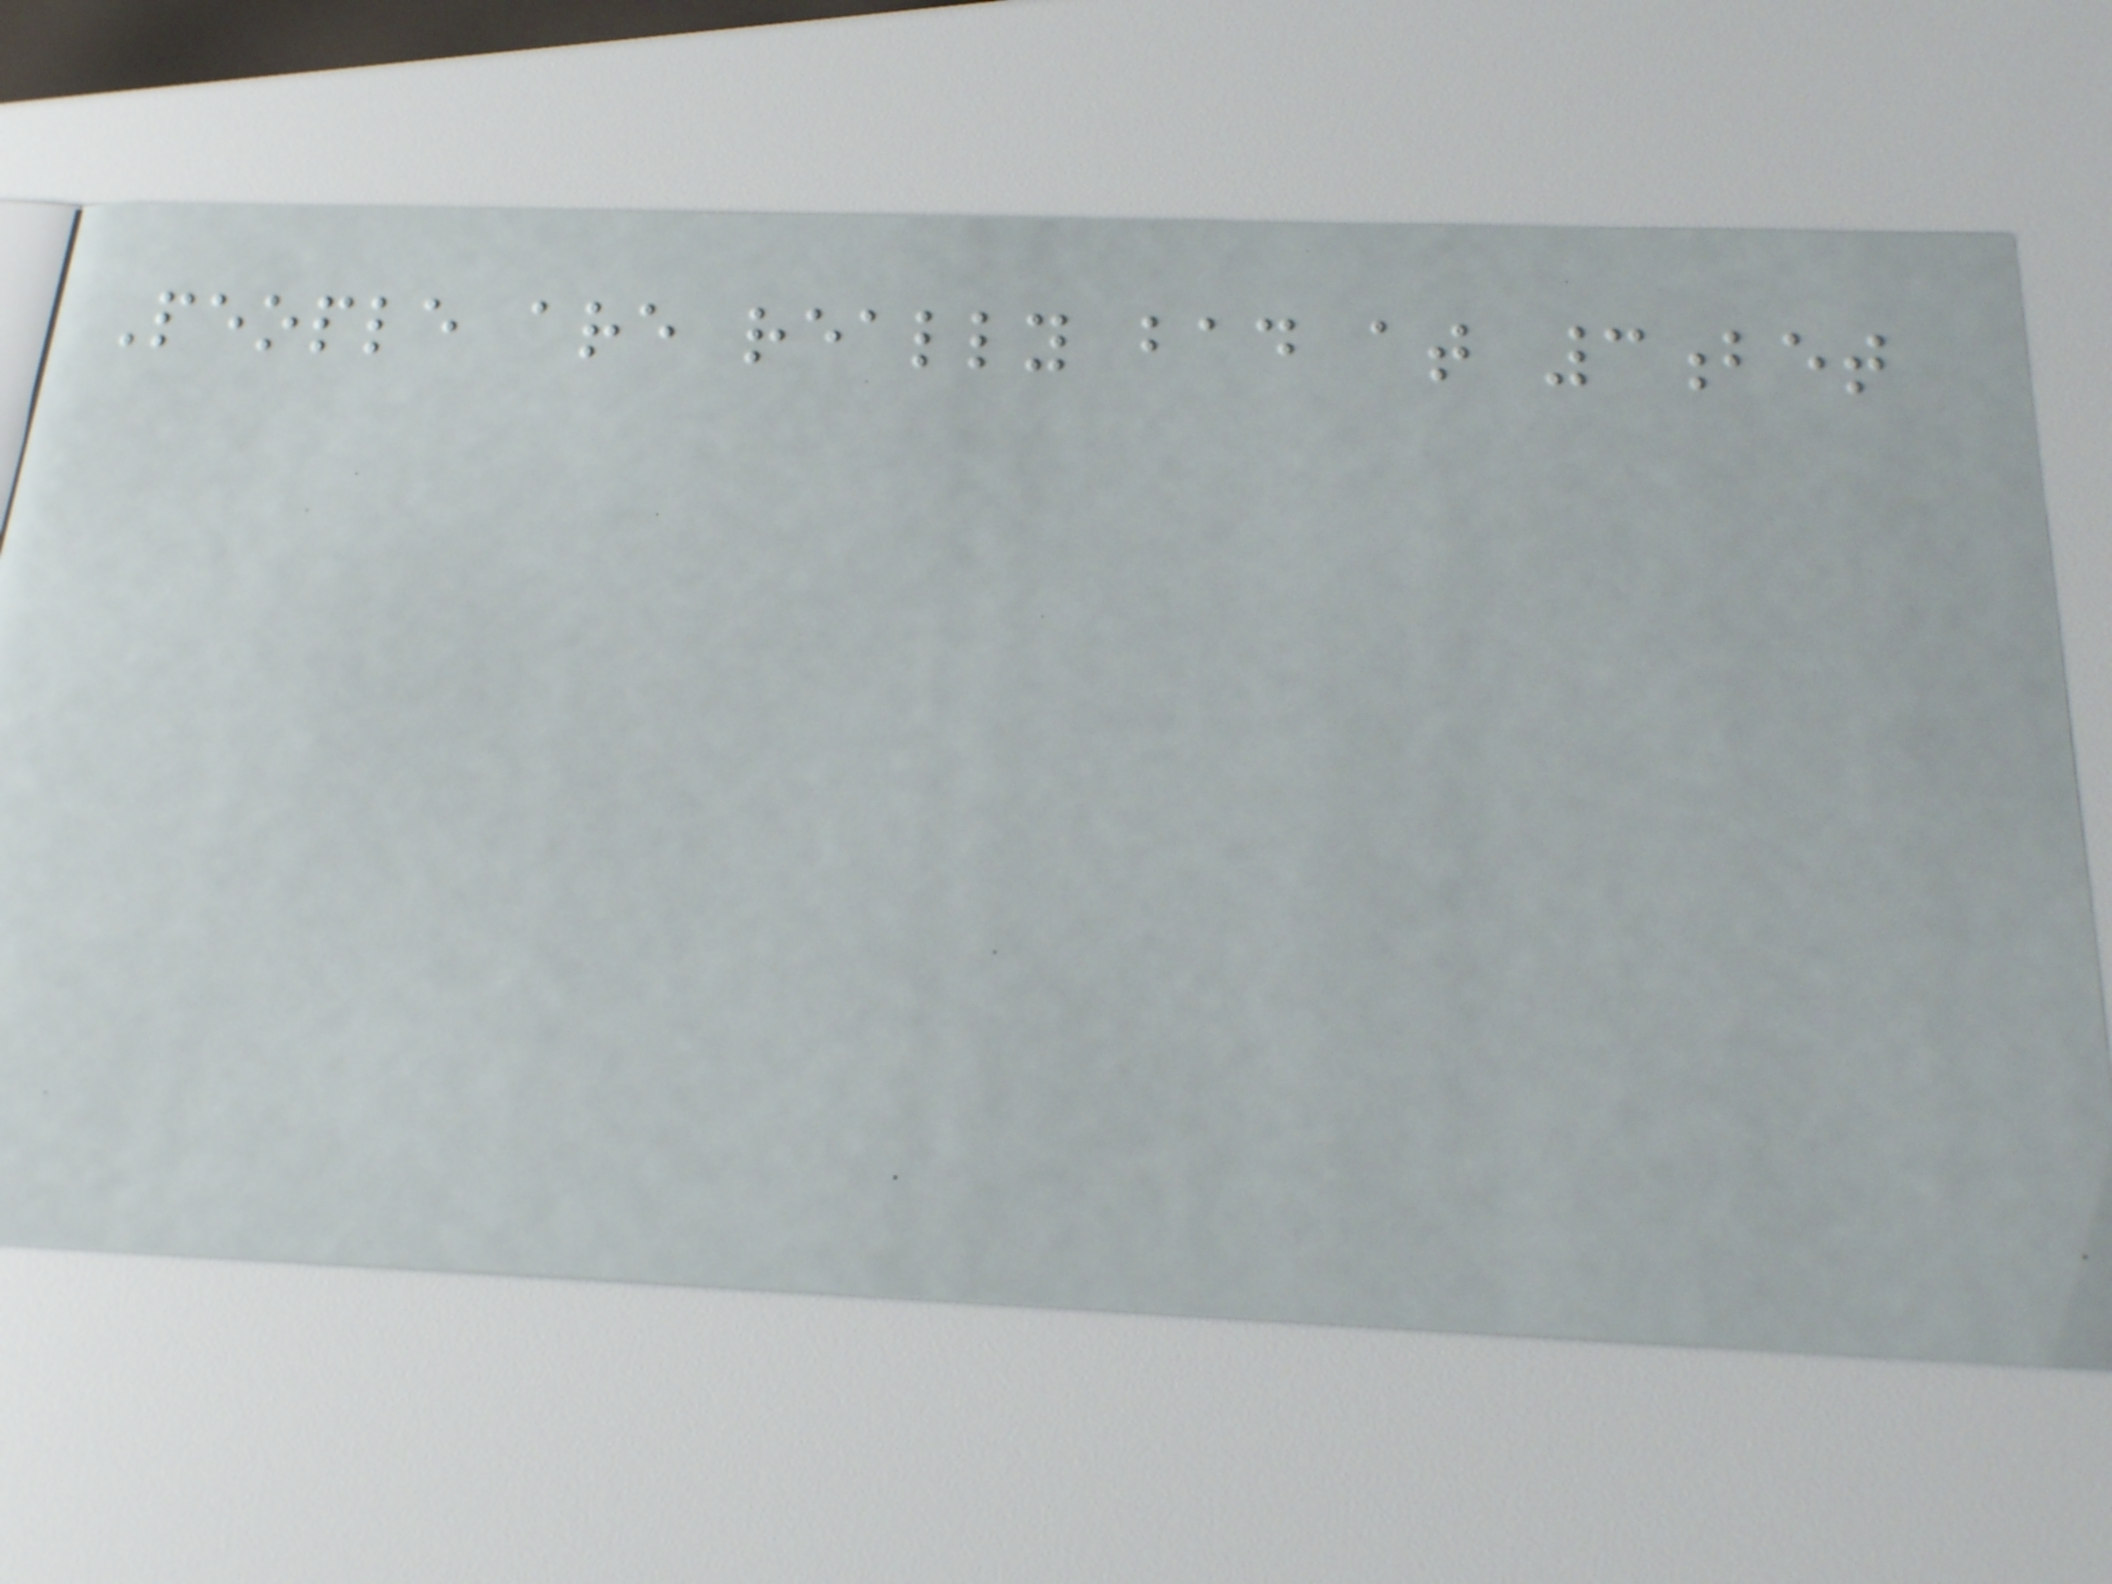People are really bad at 3bet
